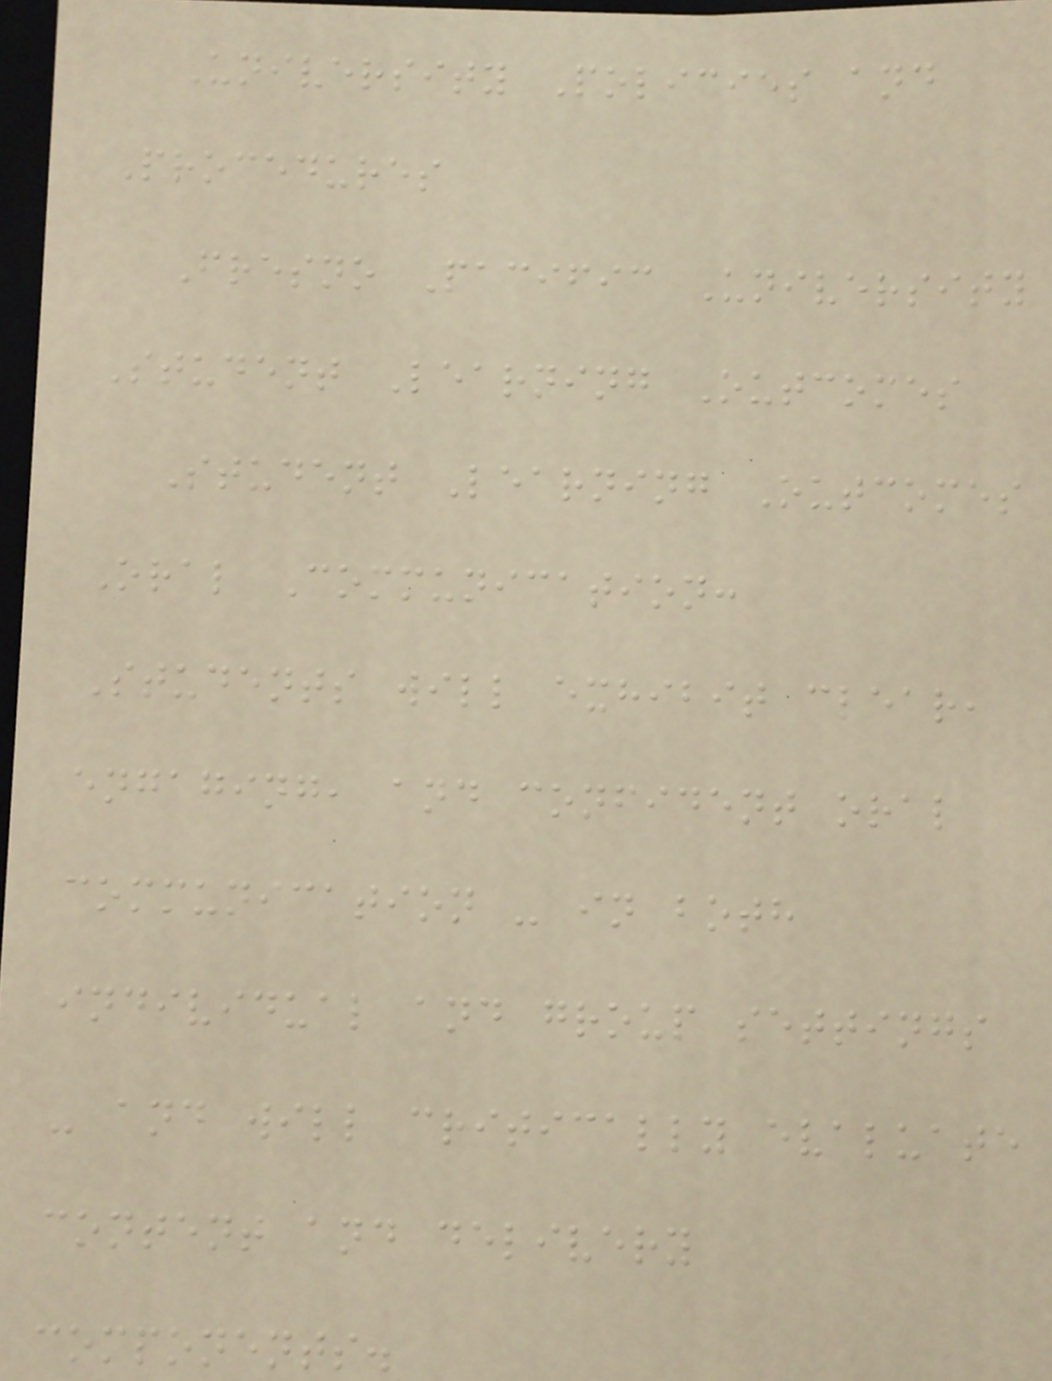University Policies and
Procedures
Fresno Pacific University
Student Learning Outcomes
Student Learning Outcomes
Oral Communication:
Students will exhibit clear,
engaging, and confident oral
communication - in both
individual and group settings
- and will critically evaluate
content and delivery
components.
